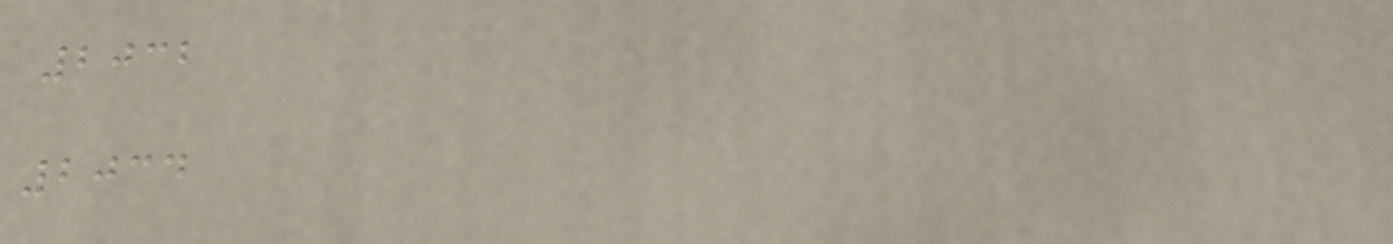2032
2034
